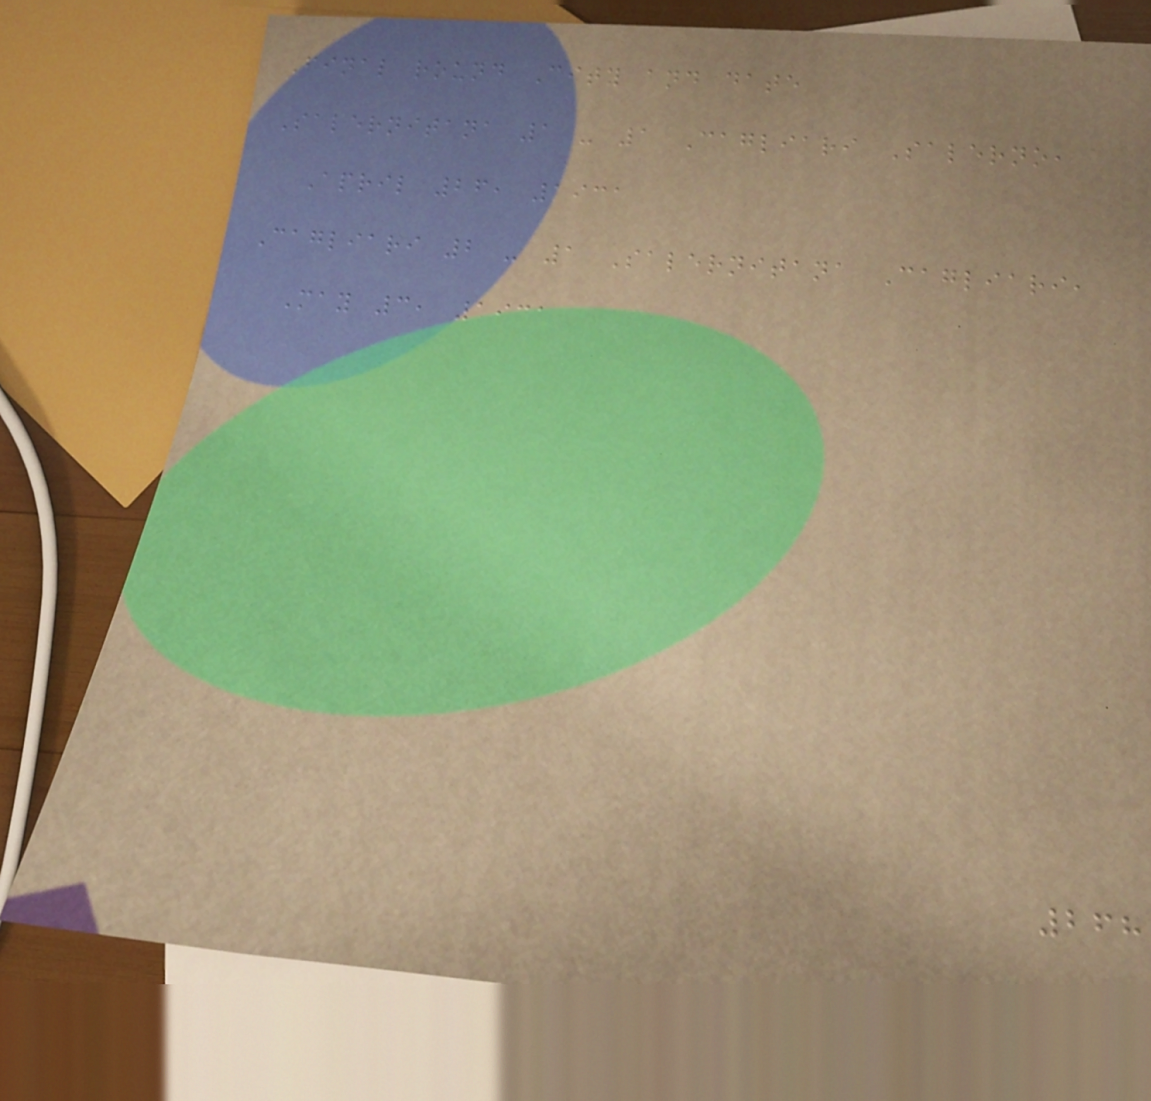Final round City and date
Salernitana 1 - 1 Cagliari Salerno,
April 26, 1931
Cagliari 2 - 1 Salernitana Cagliari,
May 3, 1931
268
